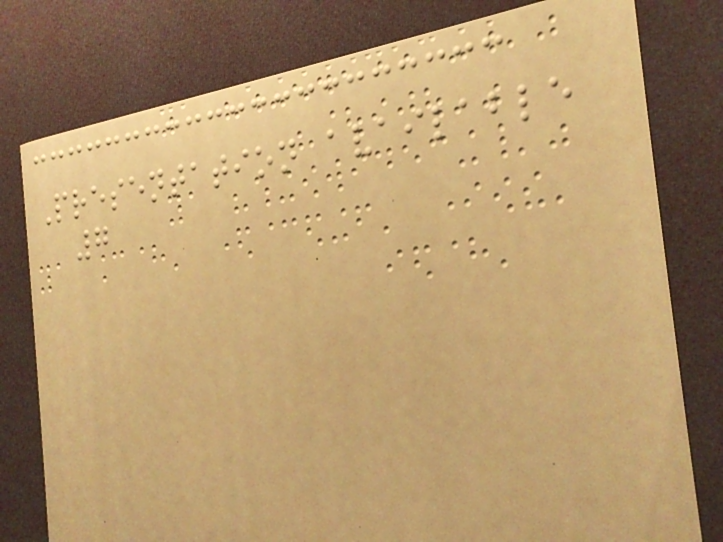Presentation available
7
